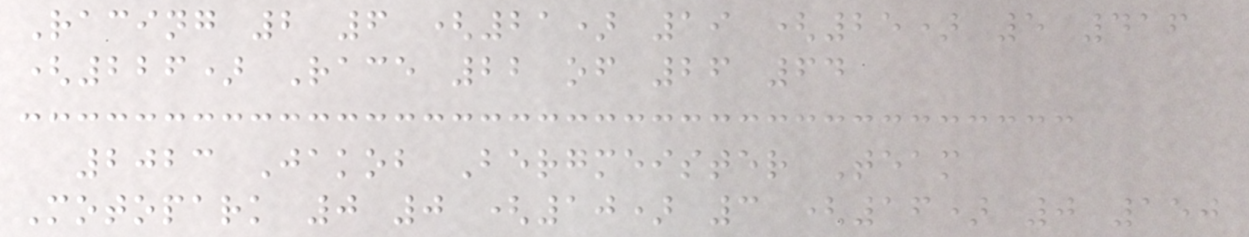Racing 2 6 (21) 19 (25) 5 416
(226) Race 22 of 26 64
2023 Jakob Bergmeister Team
Motopark 0 0 (10) 3 (16) 0 150
